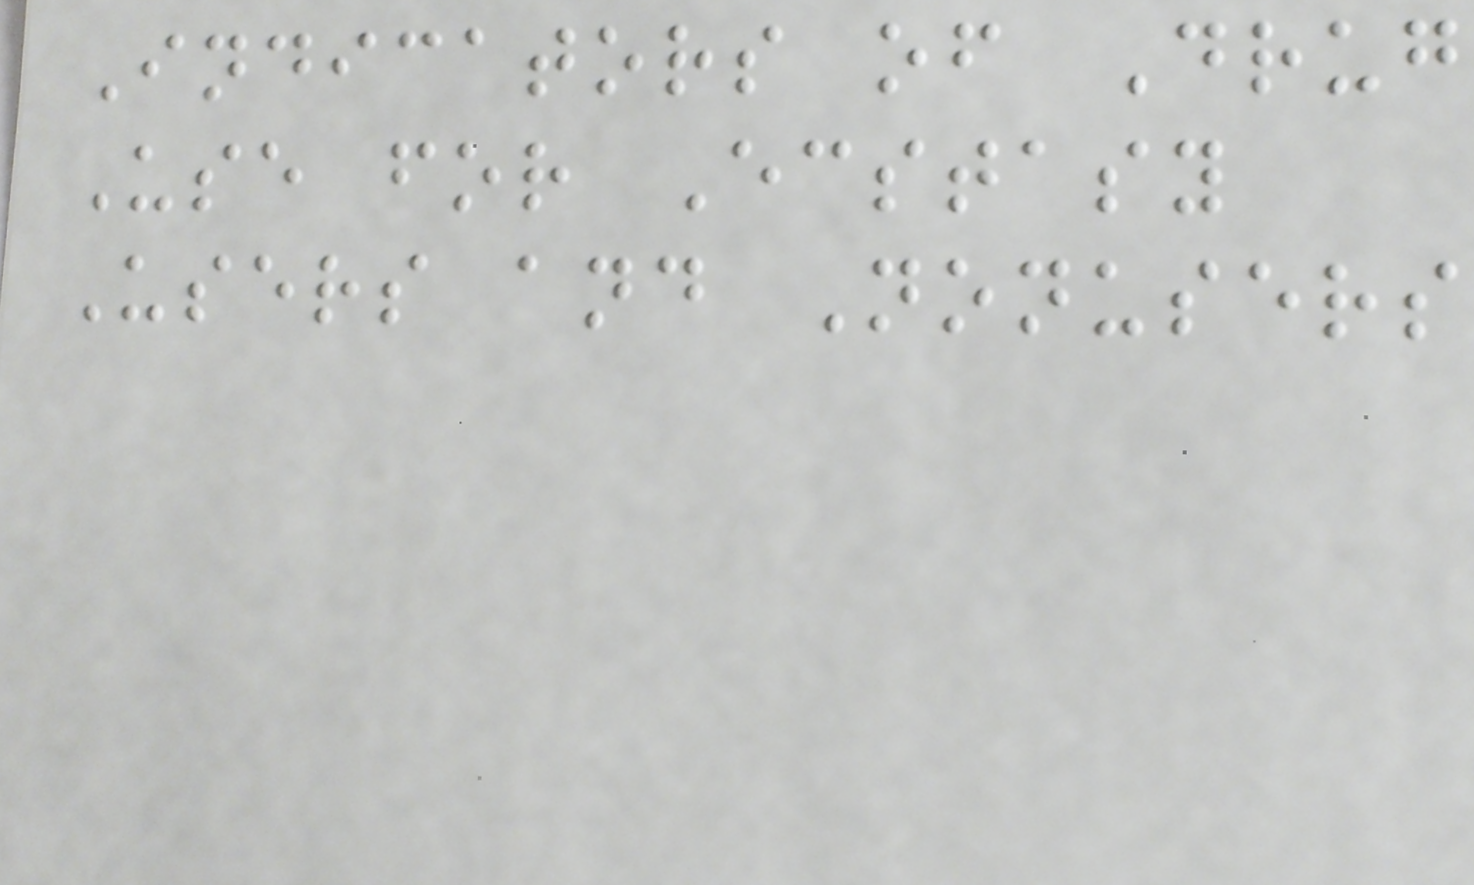Indicators of Drug
Use for Ecstasy
Users and Nonusers
